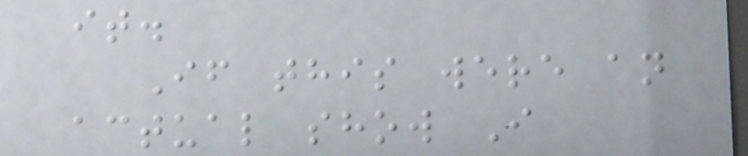it.
If this were an
actual show I
